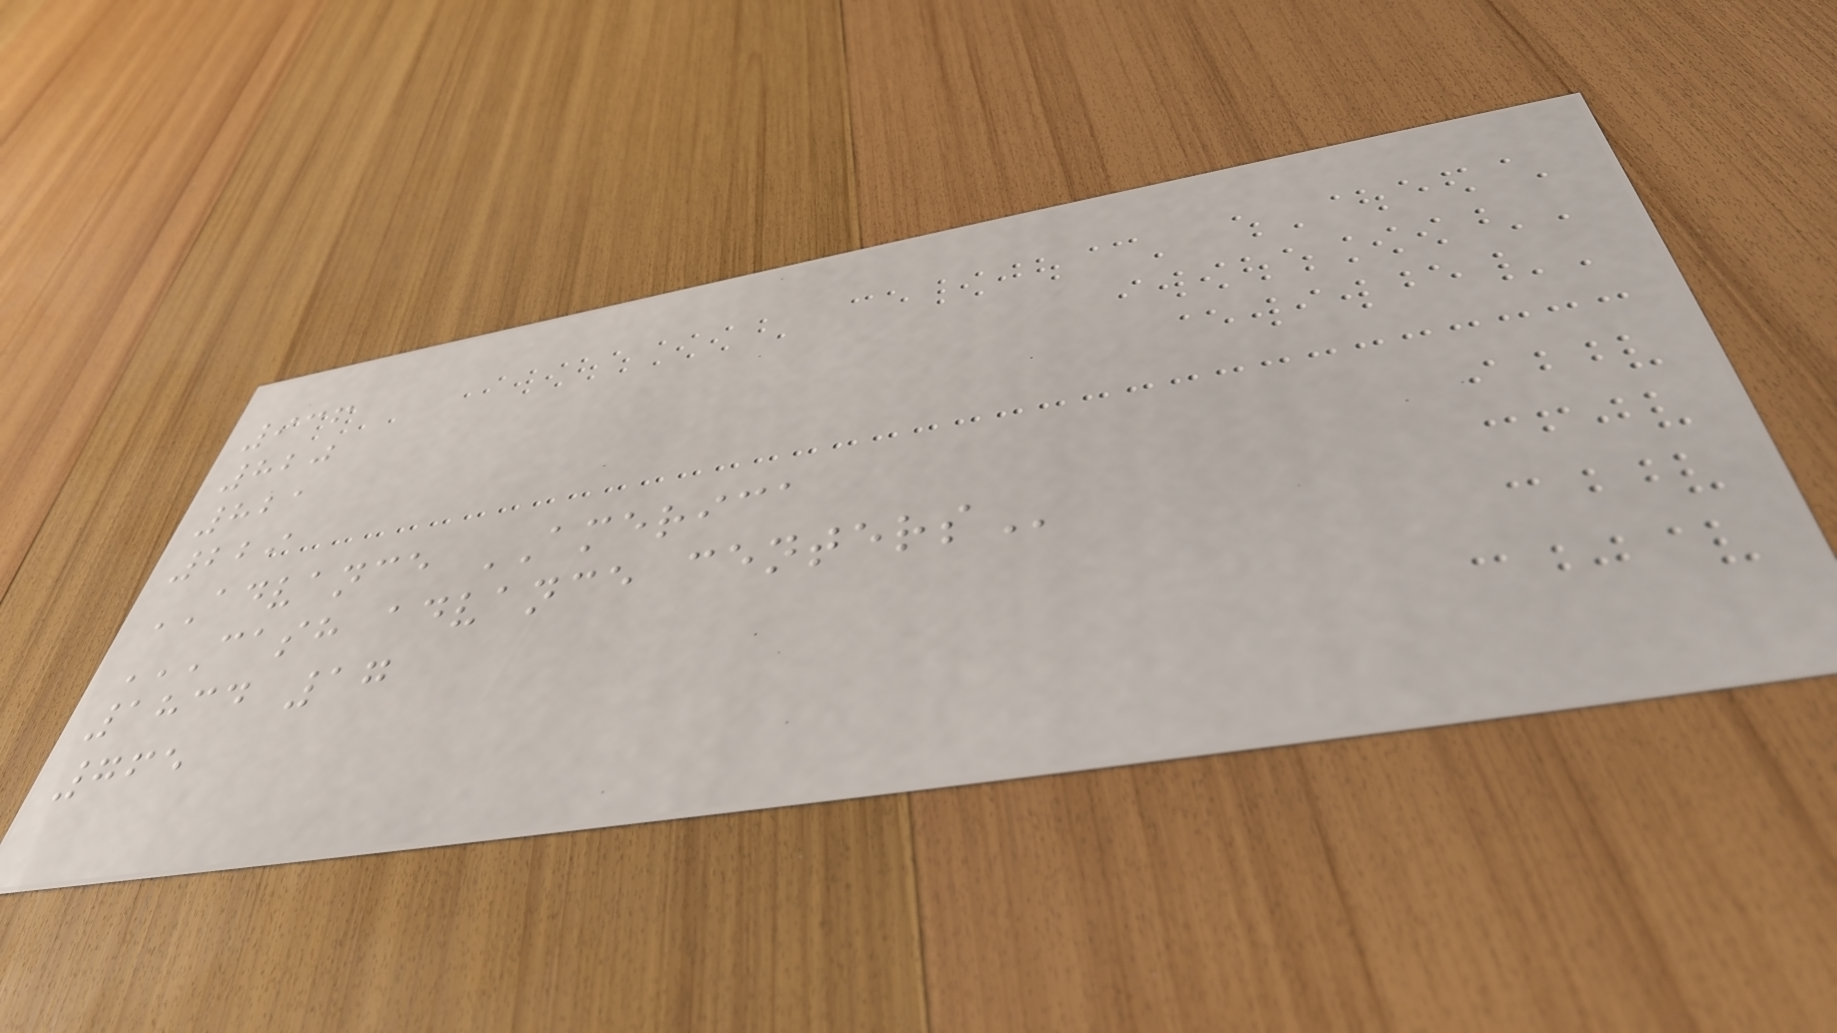936
820
821
229
ADVANCE AMERICA
CASH ADVANCE CENTERS
1834 17
765
